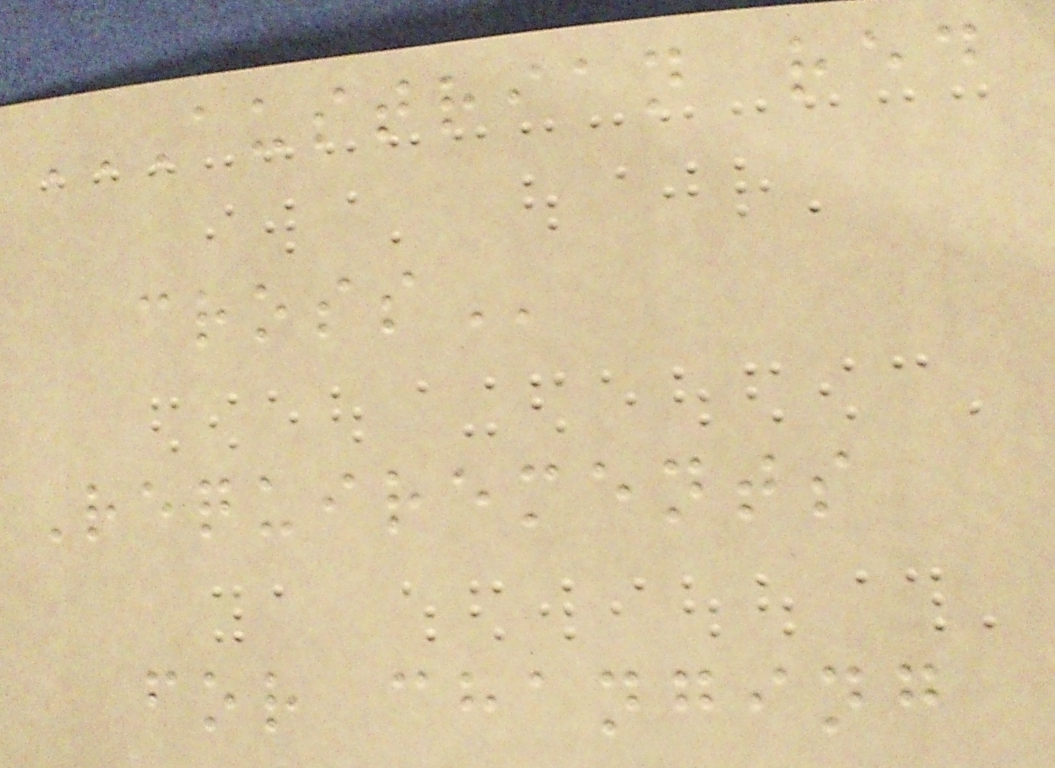AUSTRIAN RED
CROSS
Requirements
for changing
